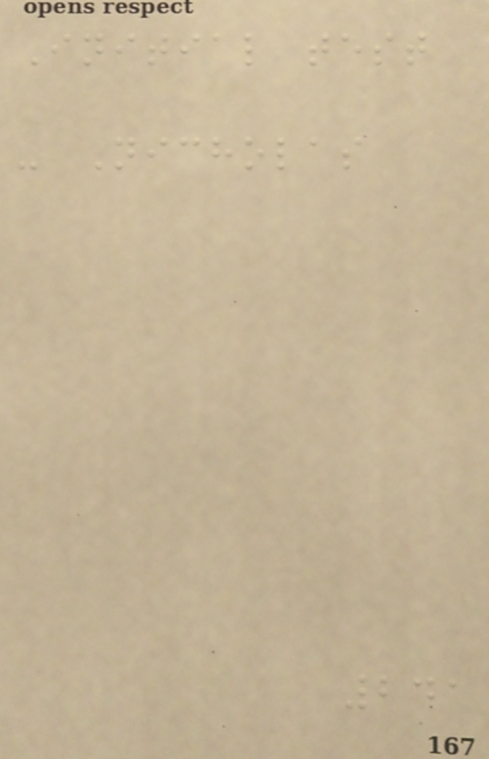Initial test
- Nicholas
241
